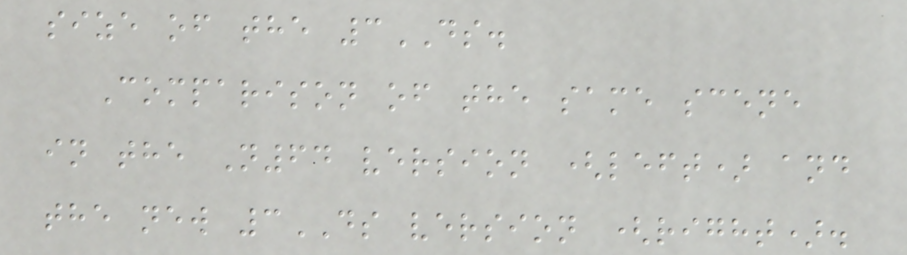size of the 3DS.
Comparison of the same scene
in the N64 version (left) and
the new 3DS version (right).
